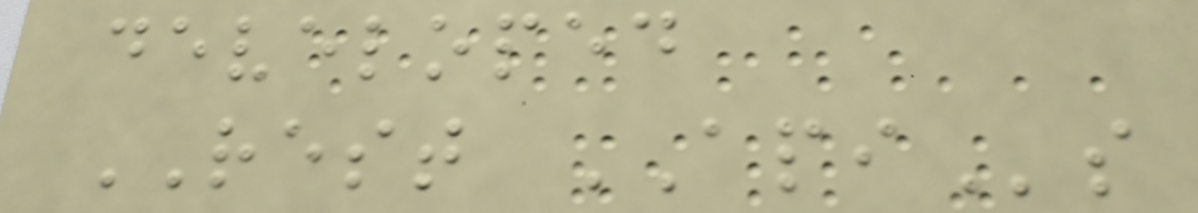developed
REST APIs
